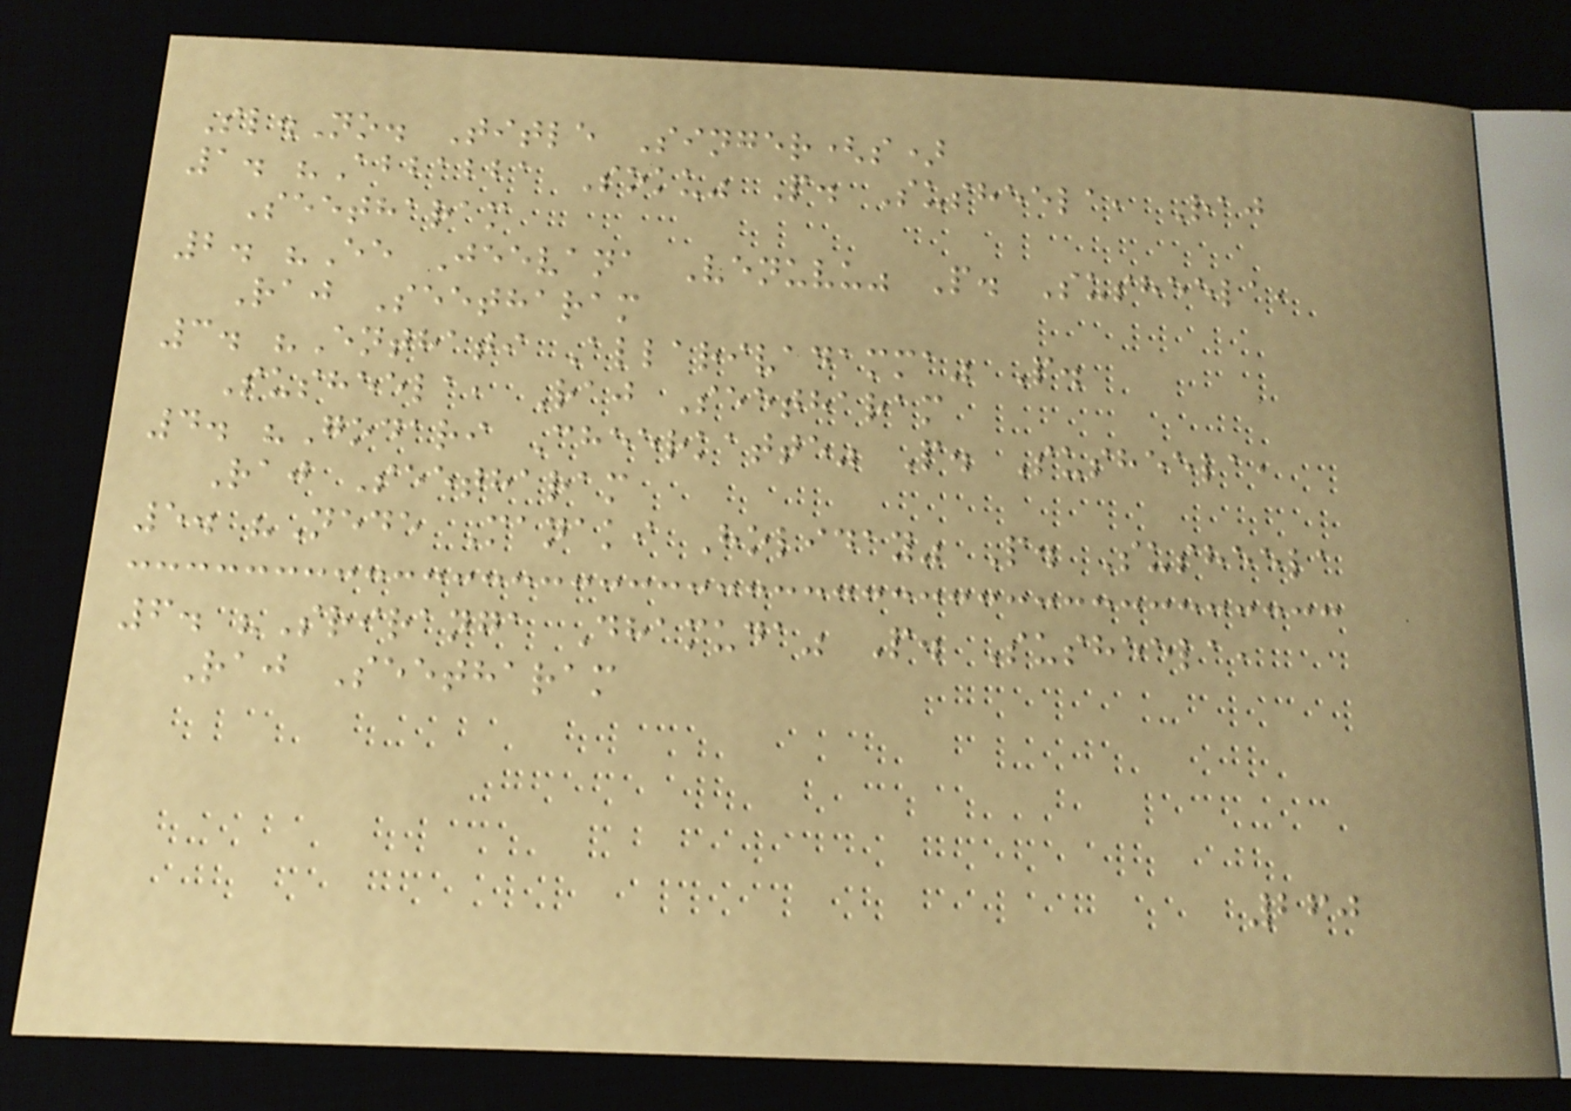Sl.No. Title Singer(s)
1. "Abbabba Soku" P. Susheela, Raj
Seetharam
2. "Ee Jeevana Venuvu" P. Susheela,
Raj Seetharam
3. "Enthati Allarivadamma" P.
Susheela, Raj Seetharam
4. "Godari Cheerkatte" P. Susheela,
Raj Seetharam
5. "Nede Manaki Holiday" P. Susheela
6. "Sriranga Dhamuda" P. Susheela,
Raj Seetharam
260
